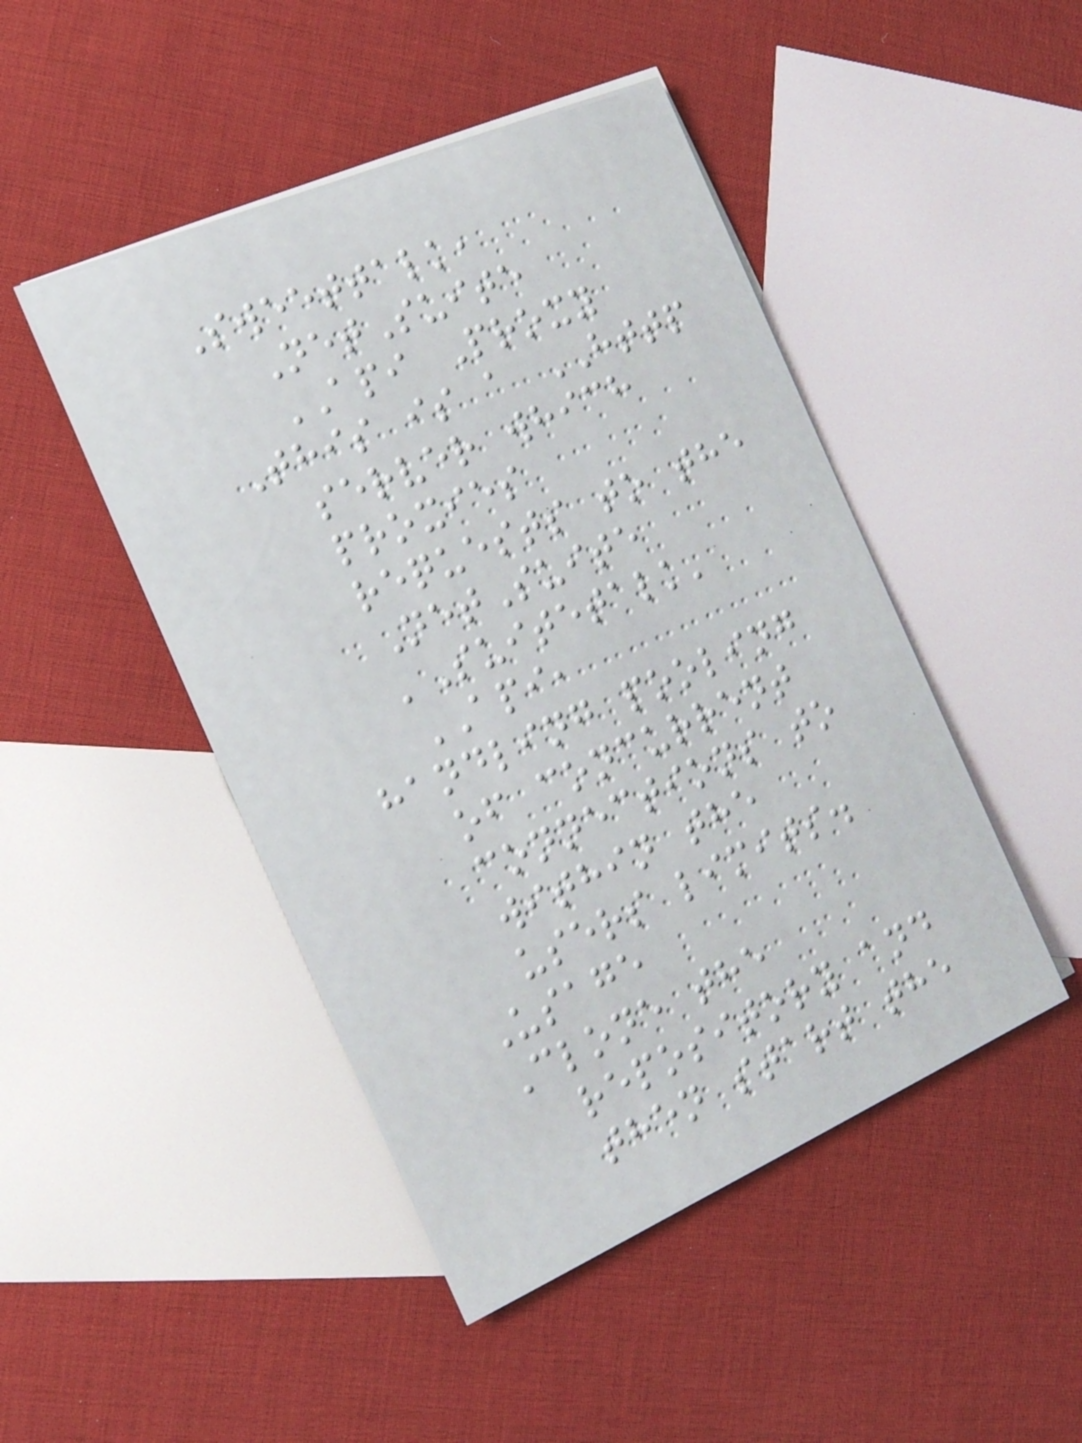Sweettalk,
NetSuite
API Proxy
This is a HTTP
server which
proxies
requests to the
NetSuite
'Suitetalk'
API,
handling pooling
of concurrent
connections to
within the
users limits.
Usage
Clone the
repository and
then start the
